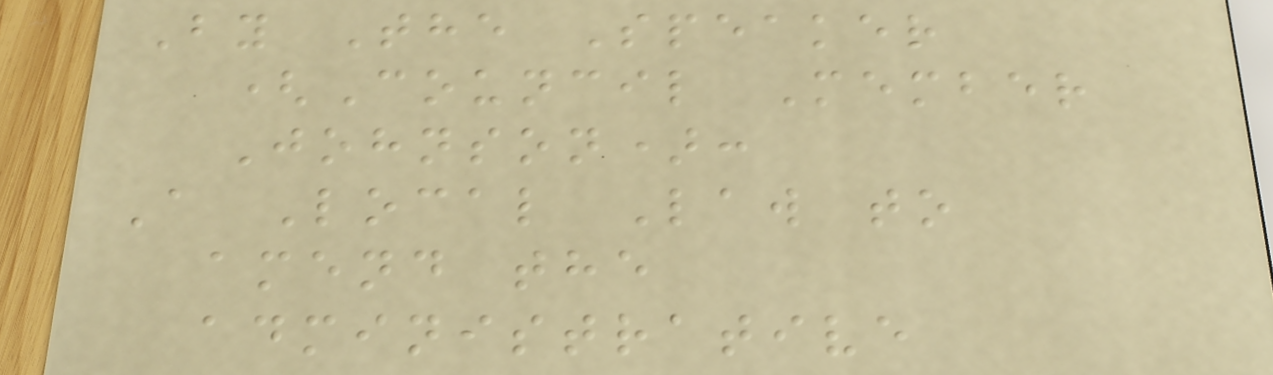By The Speaker
(Council Member
Johnson):
A Local Law to
amend the
administrative
